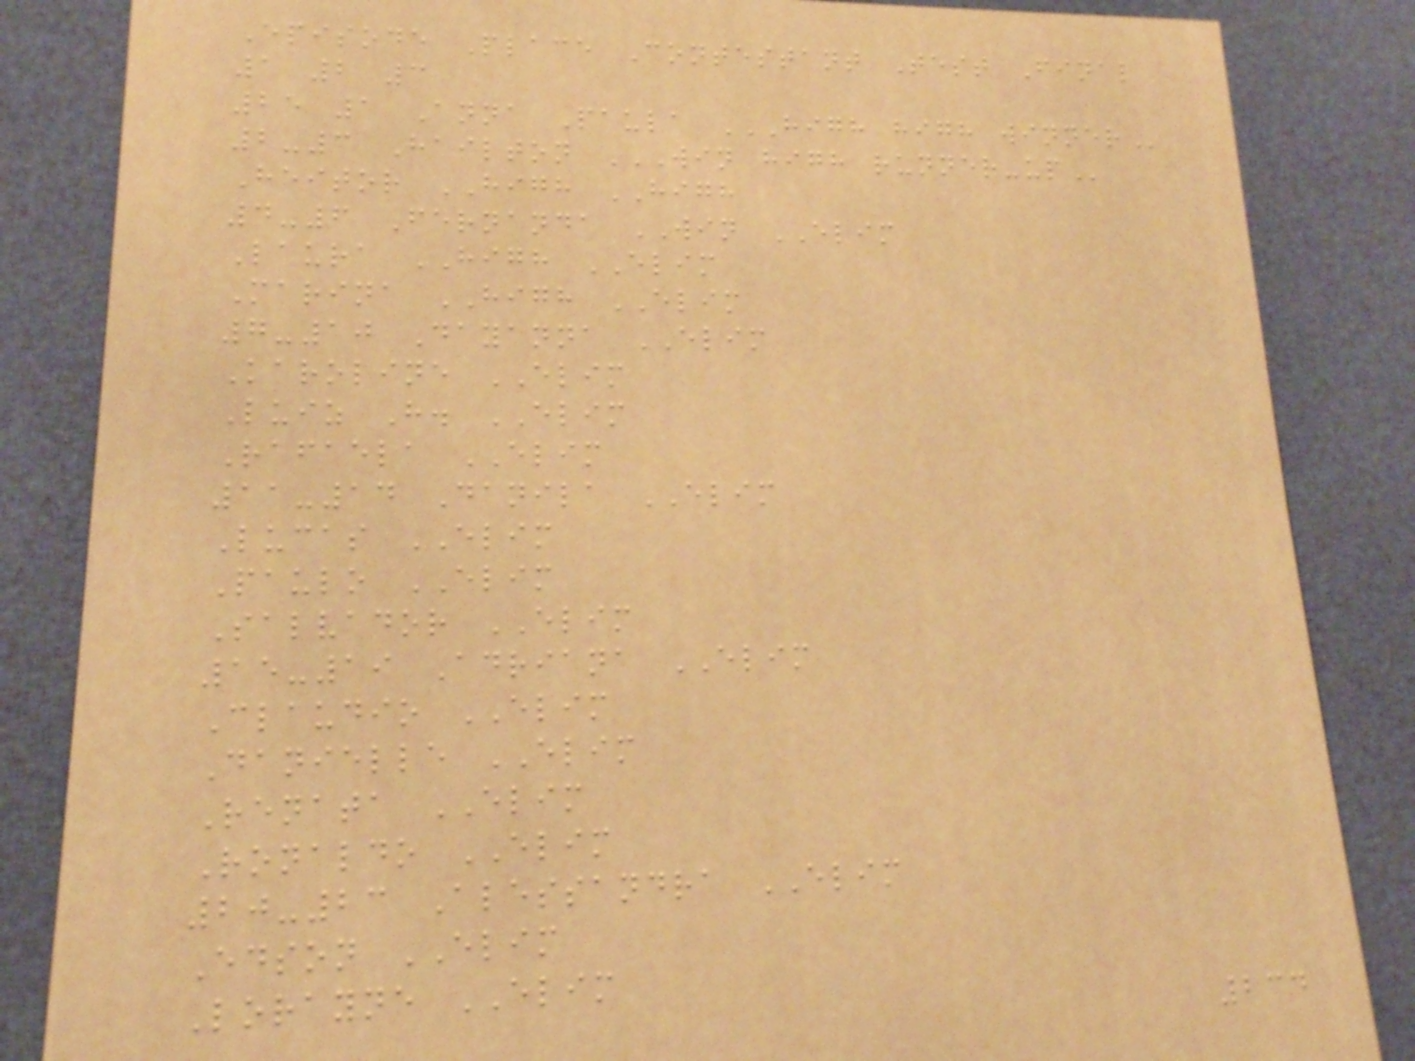Episode Place Contestant Test Final
1 2 3
25 1 Anna Paula HIGH HIGH WINNER
2-3 Hailton WIN HIGH RUNNER-UP
Heitor HIGH HIGH
4-6 Fernanda WIN ELIM
Laura HIGH ELIM
Marina HIGH ELIM
7-10 Dayanna ELIM
Karoline ELIM
Luiz H. ELIM
Rafaela ELIM
11-14 Danila ELIM
Lucas ELIM
Paulo ELIM
Salvador ELIM
15-19 Adriana ELIM
Claudio ELIM
Danielle ELIM
Renata ELIM
Ronaldo ELIM
20-23 Alessandra ELIM
Edson ELIM
Lorayne ELIM
234
